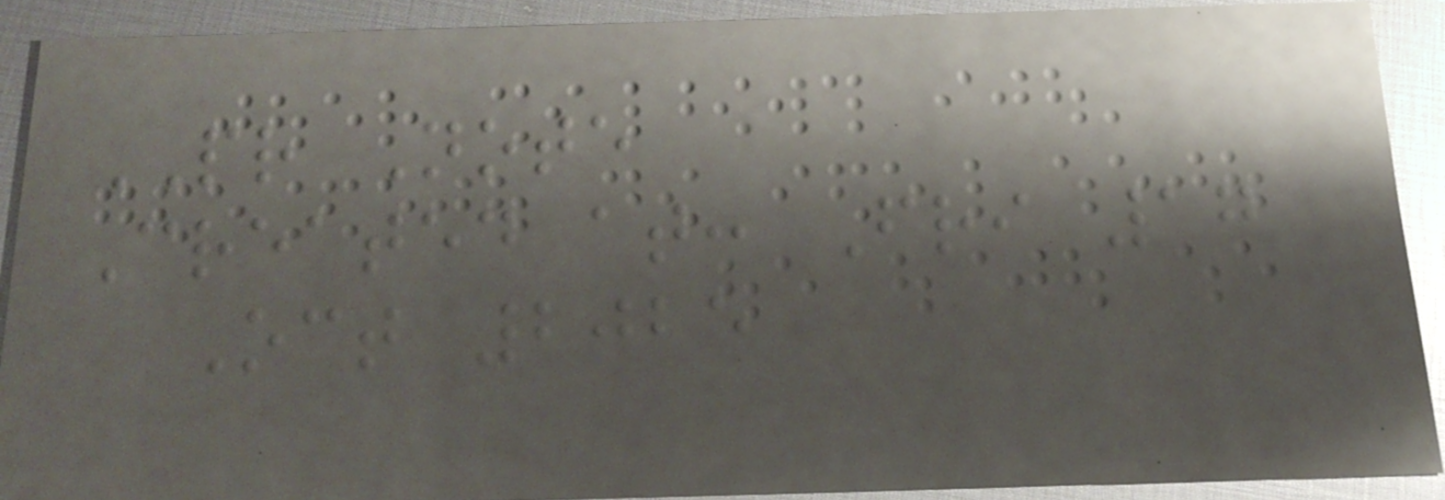PR Note
Created at: Fri 17
Oct 2025
